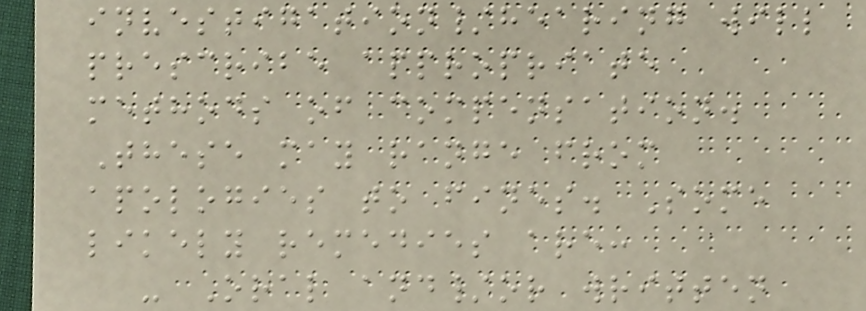investigation/hearing will
prescribe appropriate
methods of compensation.
These may range from
apologies to fines. Some
likely remedies are:
- Oral and/or written
